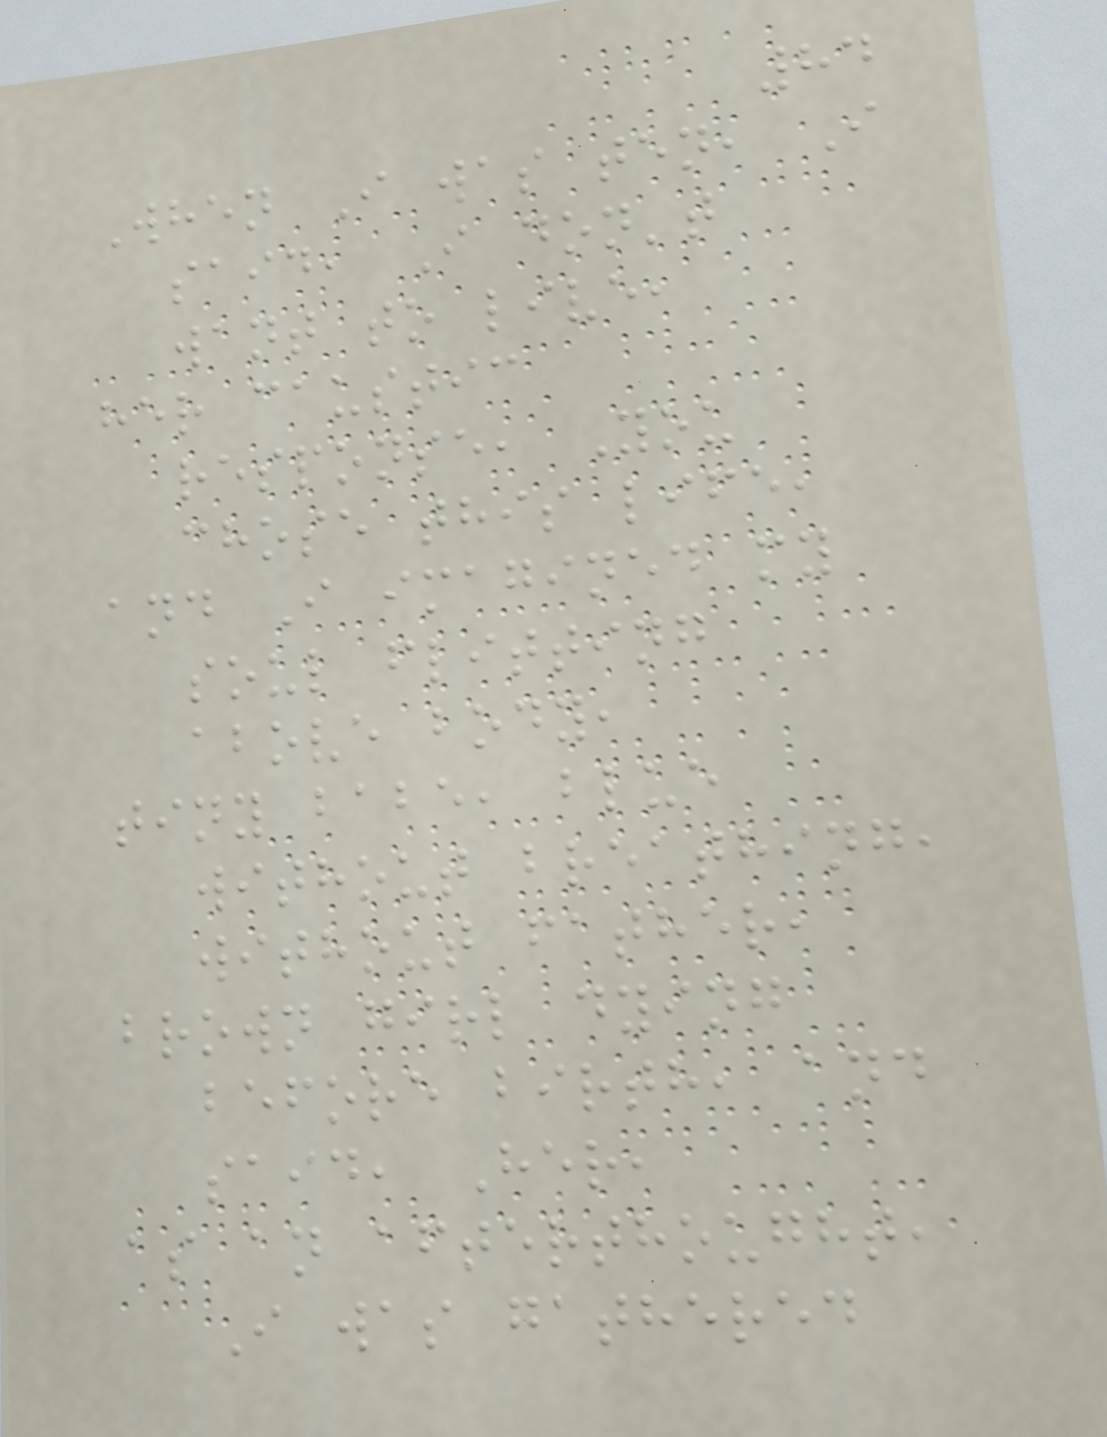84
When I was ten, I
said, I don't
want to live,
her caustic
response, You
chose this life,
and I imagined my
soul flitting
above body,
tiny babe, blue
without breathing,
without father,
brown girl dying
before birth, and
said, Her,
as an afterthought,
I was gathered
